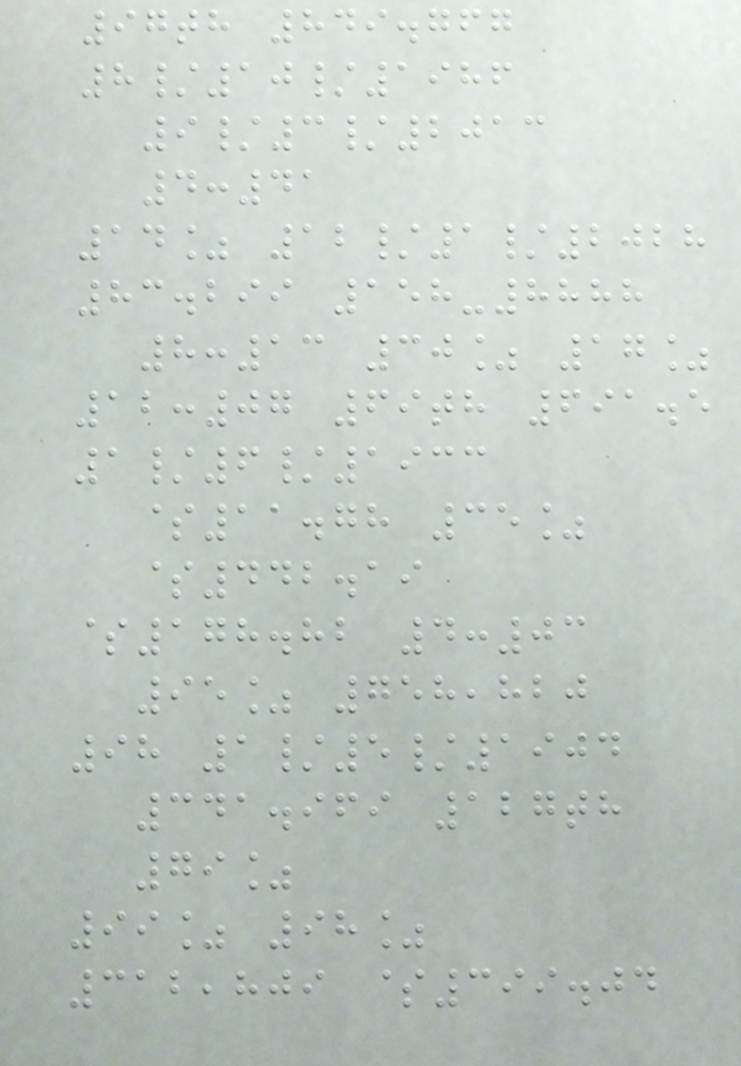97th 849.767
8/10/1986
9/3/2013
4:41
14% 12/1/2028
83.299 158-8888
8:13 30% 17%
12:07 69th 691.5
1/6/1933
$11.78 35%
$442.19
$178.82 4:03
95% 758,820
98 1/5/1904
341.969 127th
79%
99% 98%
312,809 $399.04
